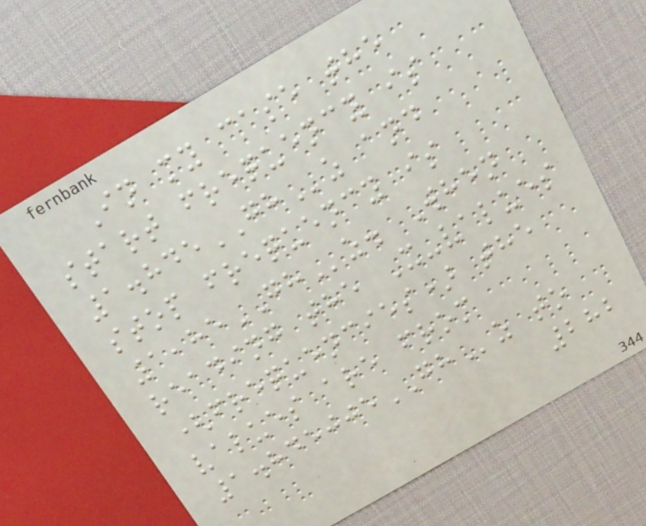In my case the
start frequency is
1.845GHz and
stop frequency is
1,85GHz. When
reading the X-values
(frequencies) the
values are from
1.845005GHz to
282
